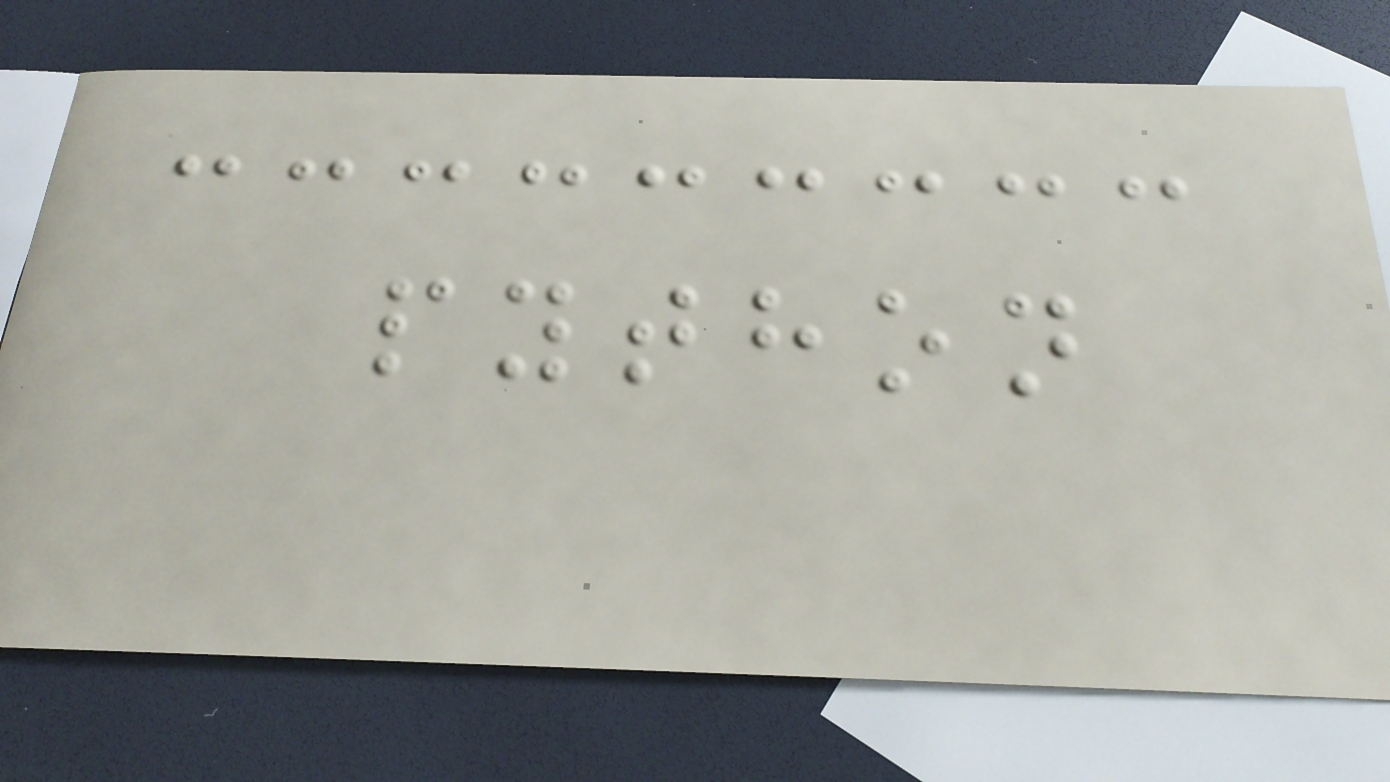python
